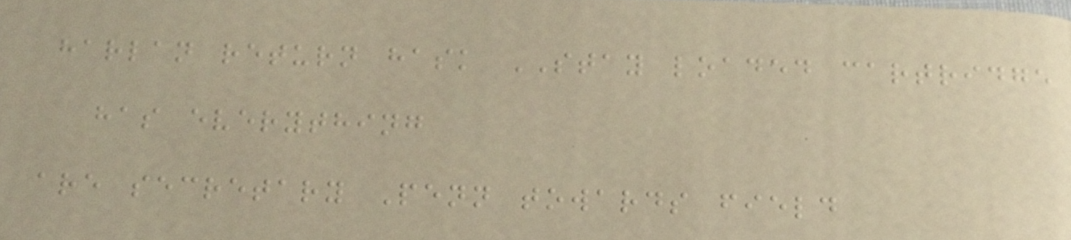harlan return hask STAY loaded cartridge
has everything
are secretary Penn towards field
